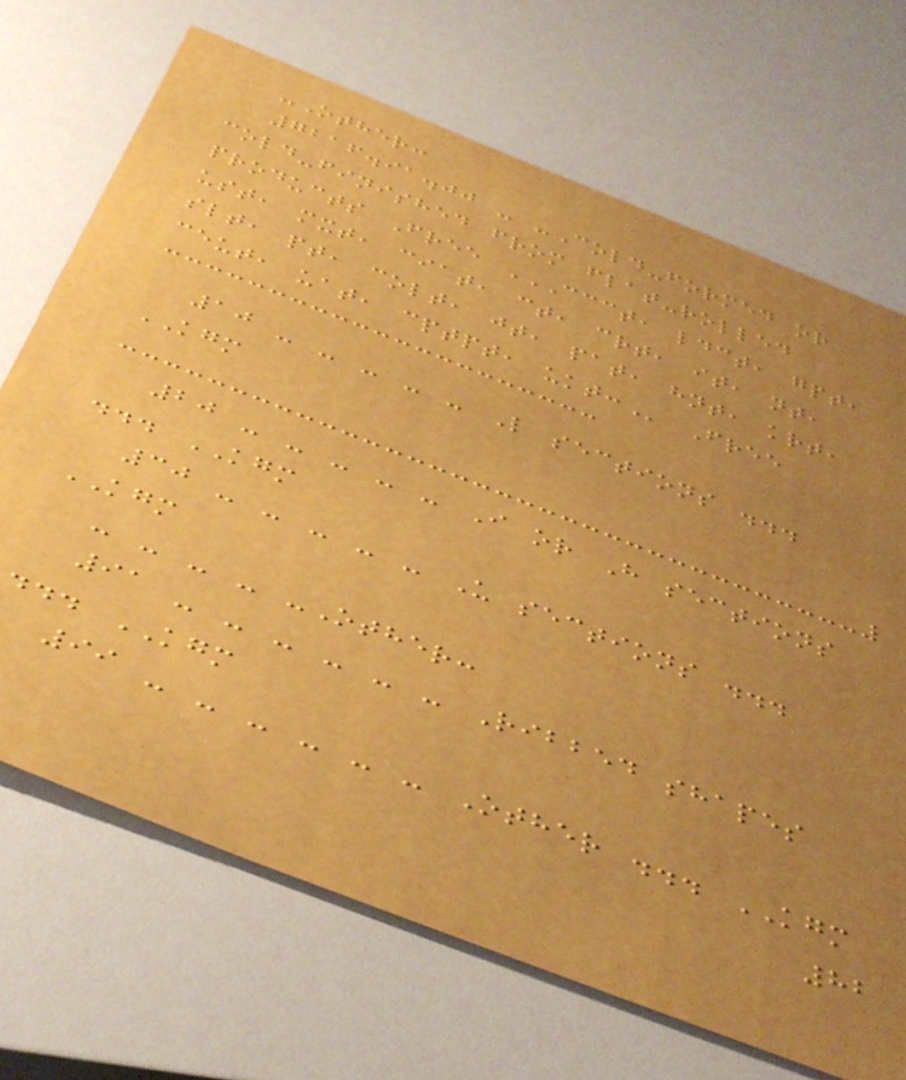-Other:
7216.91.00 - -Cold-formed or
cold-finished from flat-rolled
products Free CCCT, LDCT, GPT,
UST, MXT, CIAT, CT, CRT, IT, NT,
SLT, PT, COLT, JT, PAT, HNT, KRT,
CEUT, UAT, CPTPT, UKT: Free
10 - - - - - L sections ...
KGM
20 - - - - - I or H sections
... KGM
30 - - - - - U sections ...
KGM
- - - - -Other:
91 - - - - - - Ribbed shapes
... KGM
99 - - - - - - Other ... KGM
82
